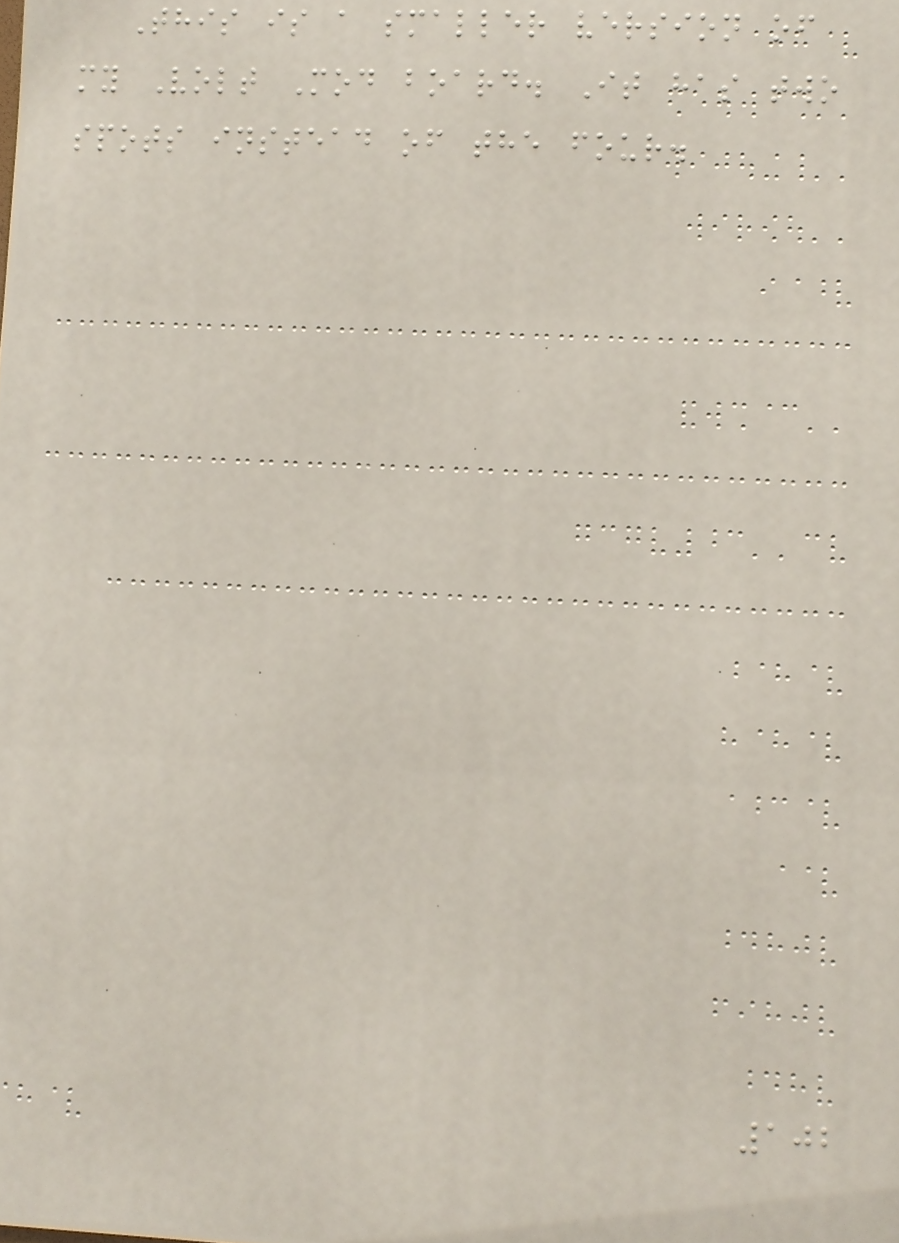This is a smaller version of
my Volt Mod board. It has two
spots instead of the four.
102
